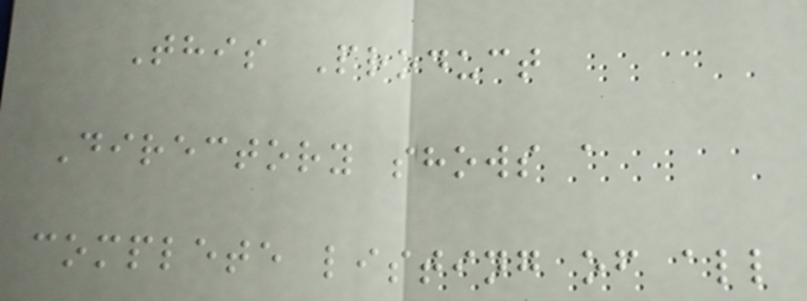This Product
Directory shows a
complete listing of all
